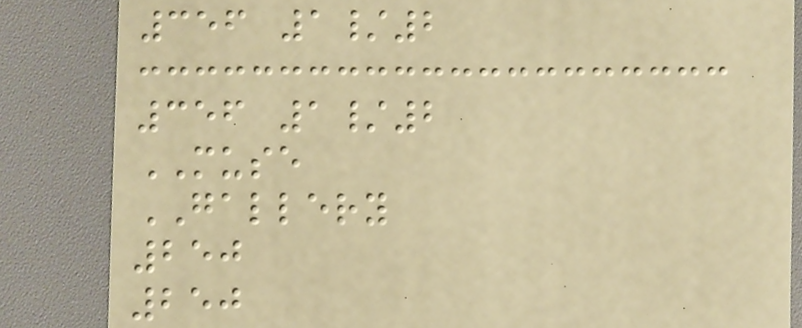356 1/2
356 1/2
MUSE
GALLERY
250
250
